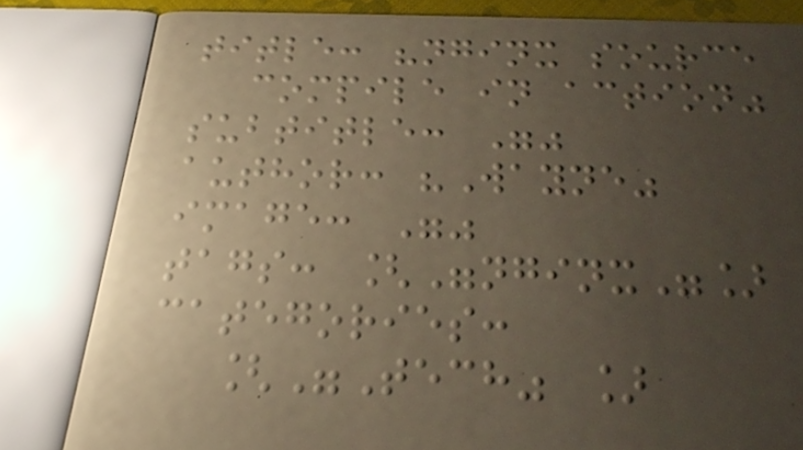title: "nginx source
compile in action"
subtitle: ""
author: "Wayne"
image: ""
tags: ["nginx"]
categories:
["Tech" ]
